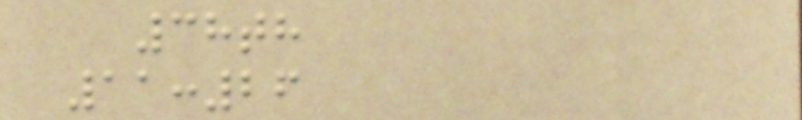38th
11:26
